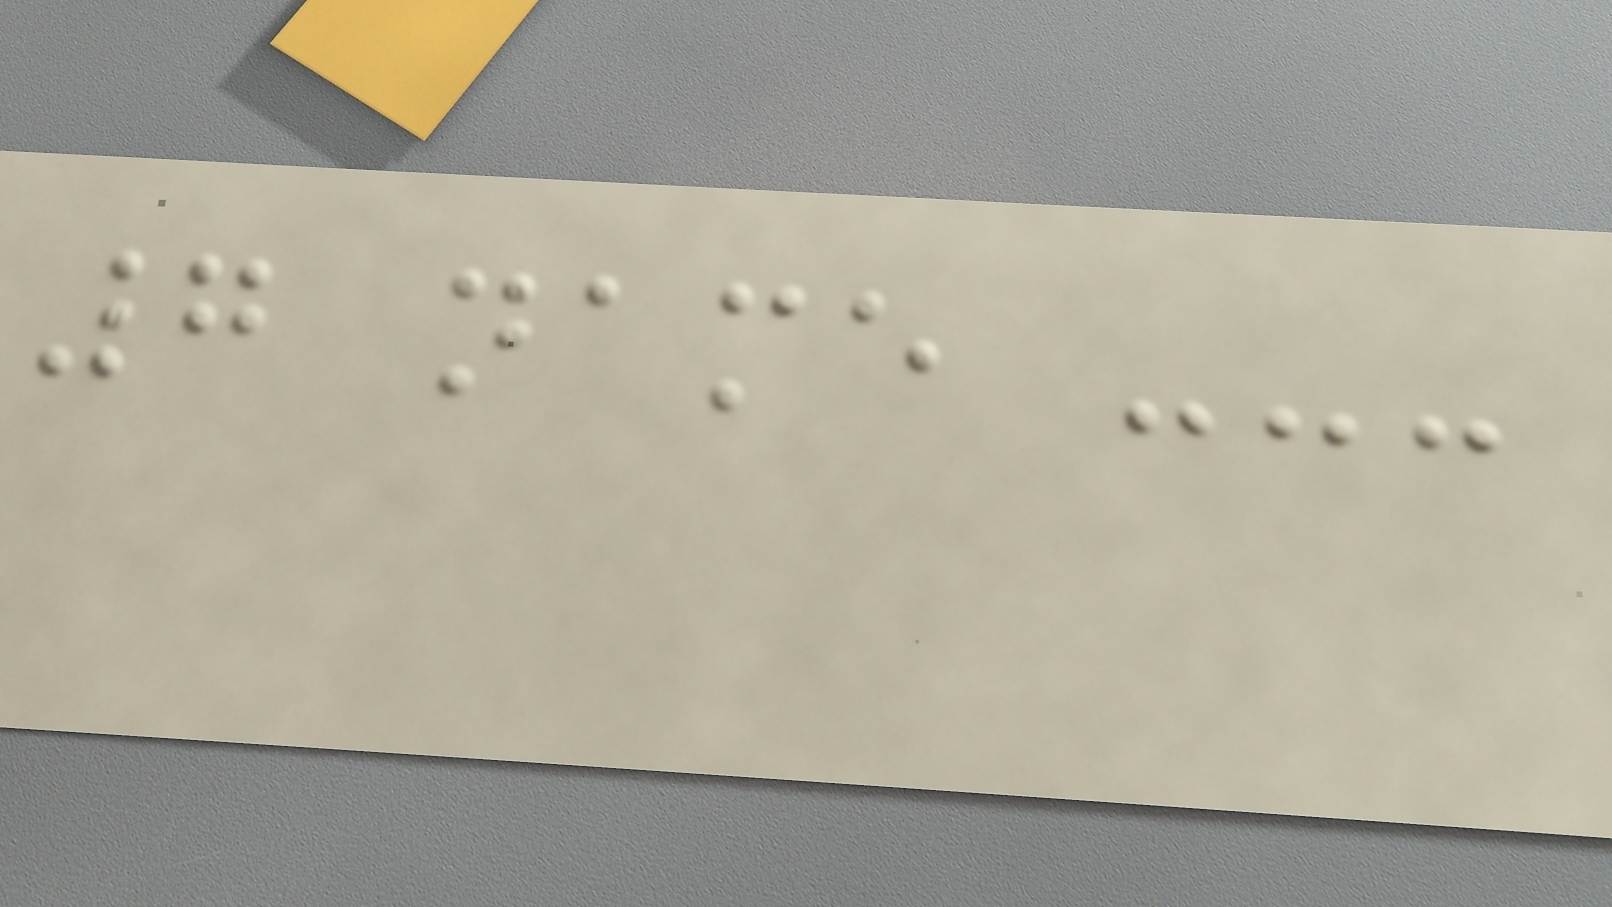7 name ---
